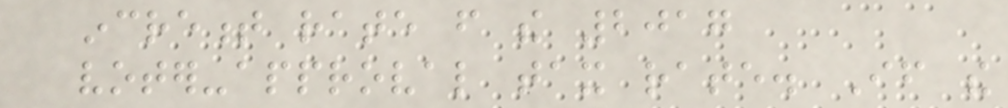increment rate from the 2017
voter-approval tax rate. If the
